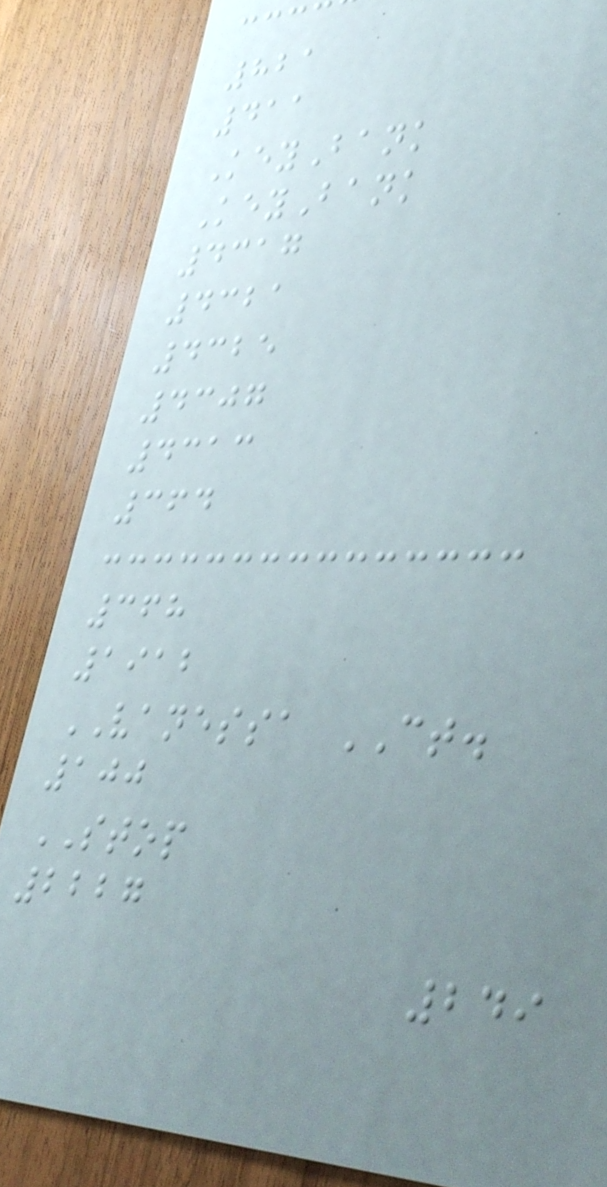821
411
KeyBank
KeyBank
4317
4321
4325
4307
4313
364
368
1912
VANESSA CT.
100
STOP
2227
249
